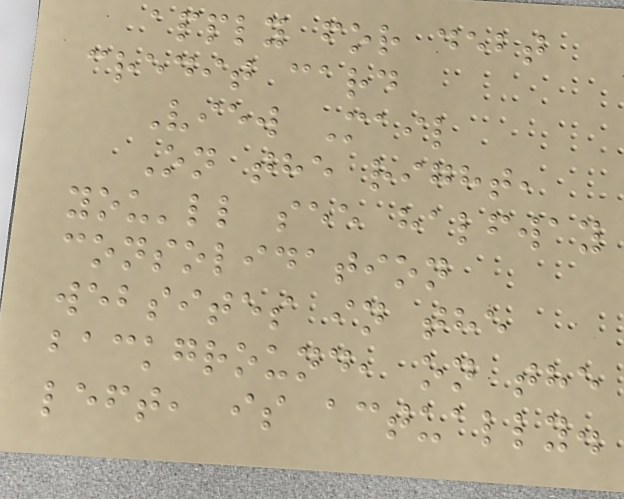apply for debt
credit card
View Mail
On the right,
you'll see halfway
consolidation
websites in the
background, on the
left, is actually.
